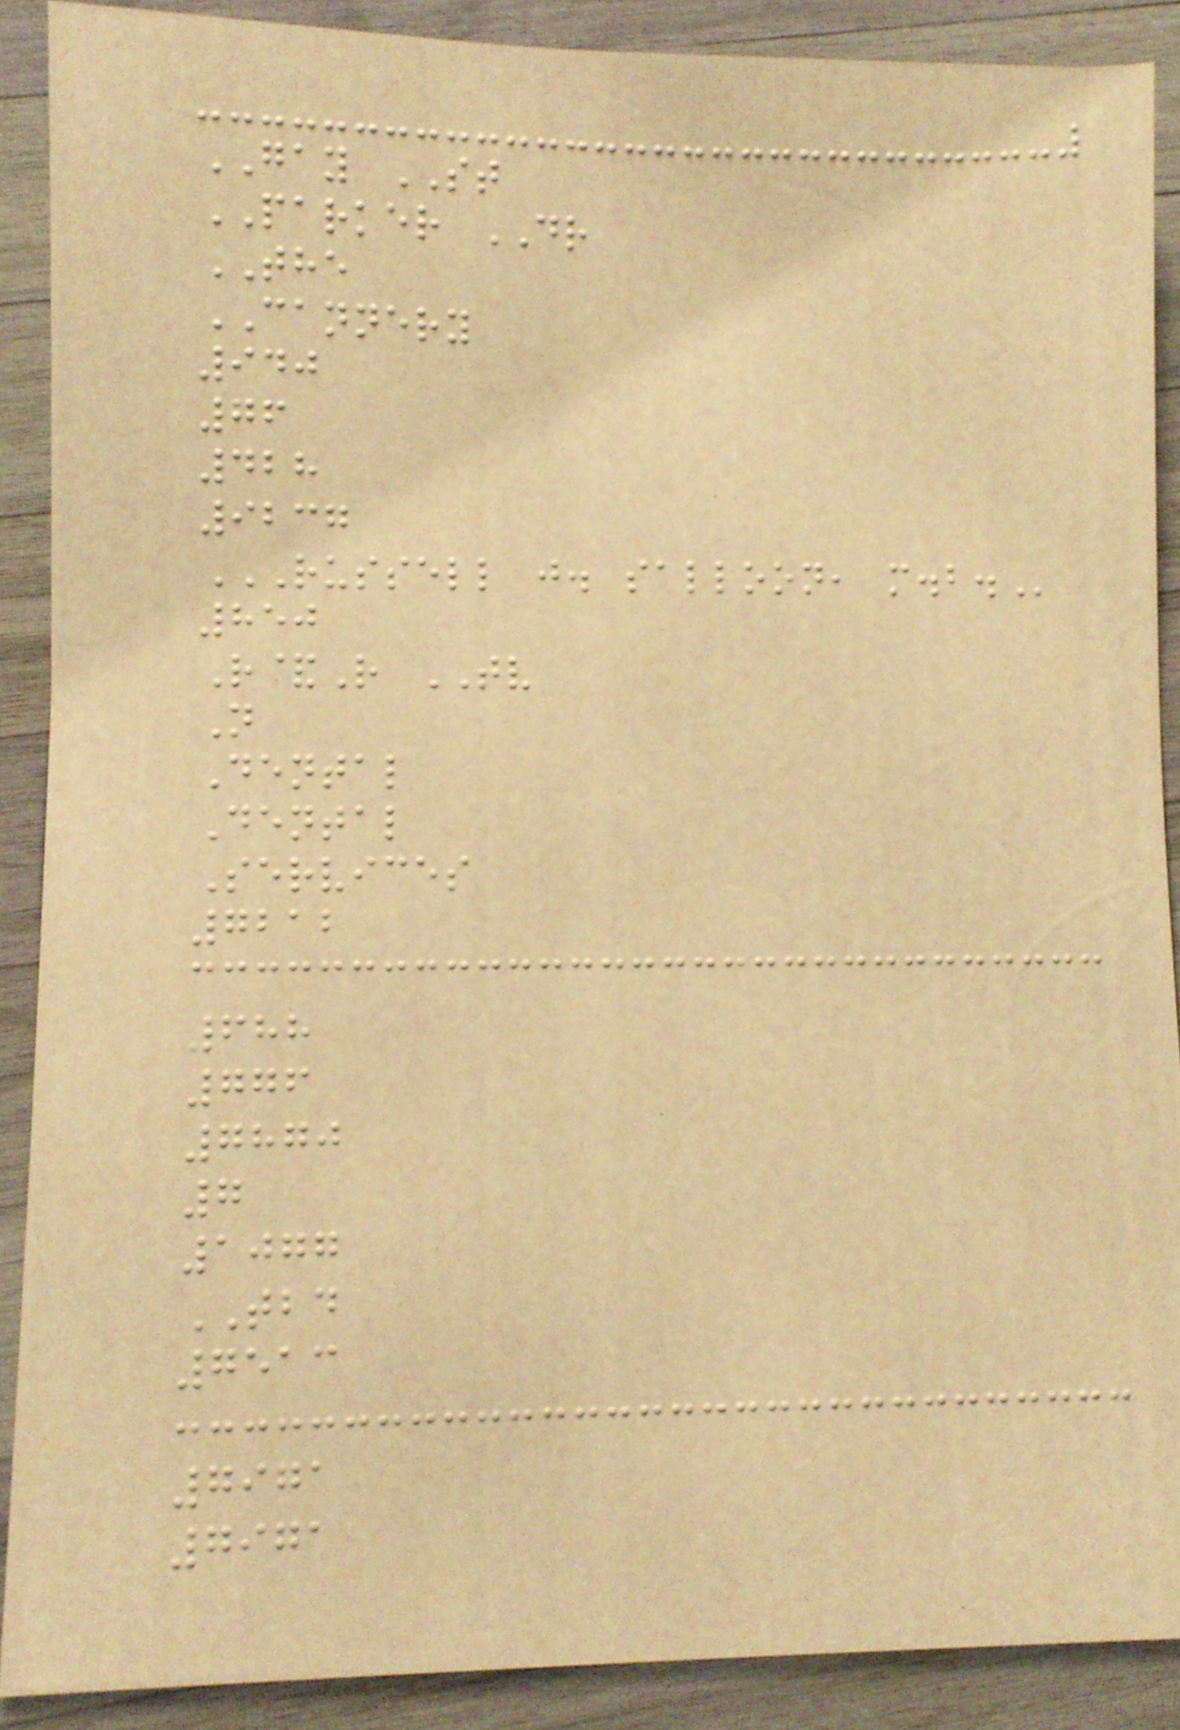GAY ST
PARKER DR
THE
CANNERY
940
76
428
9237
RUSSELL J. SALLOON, M.B.
850
R&R TV
N
Dental
Dental
Services
7212
688
776
7870
7
1077
TBD
7513
7971
7971
